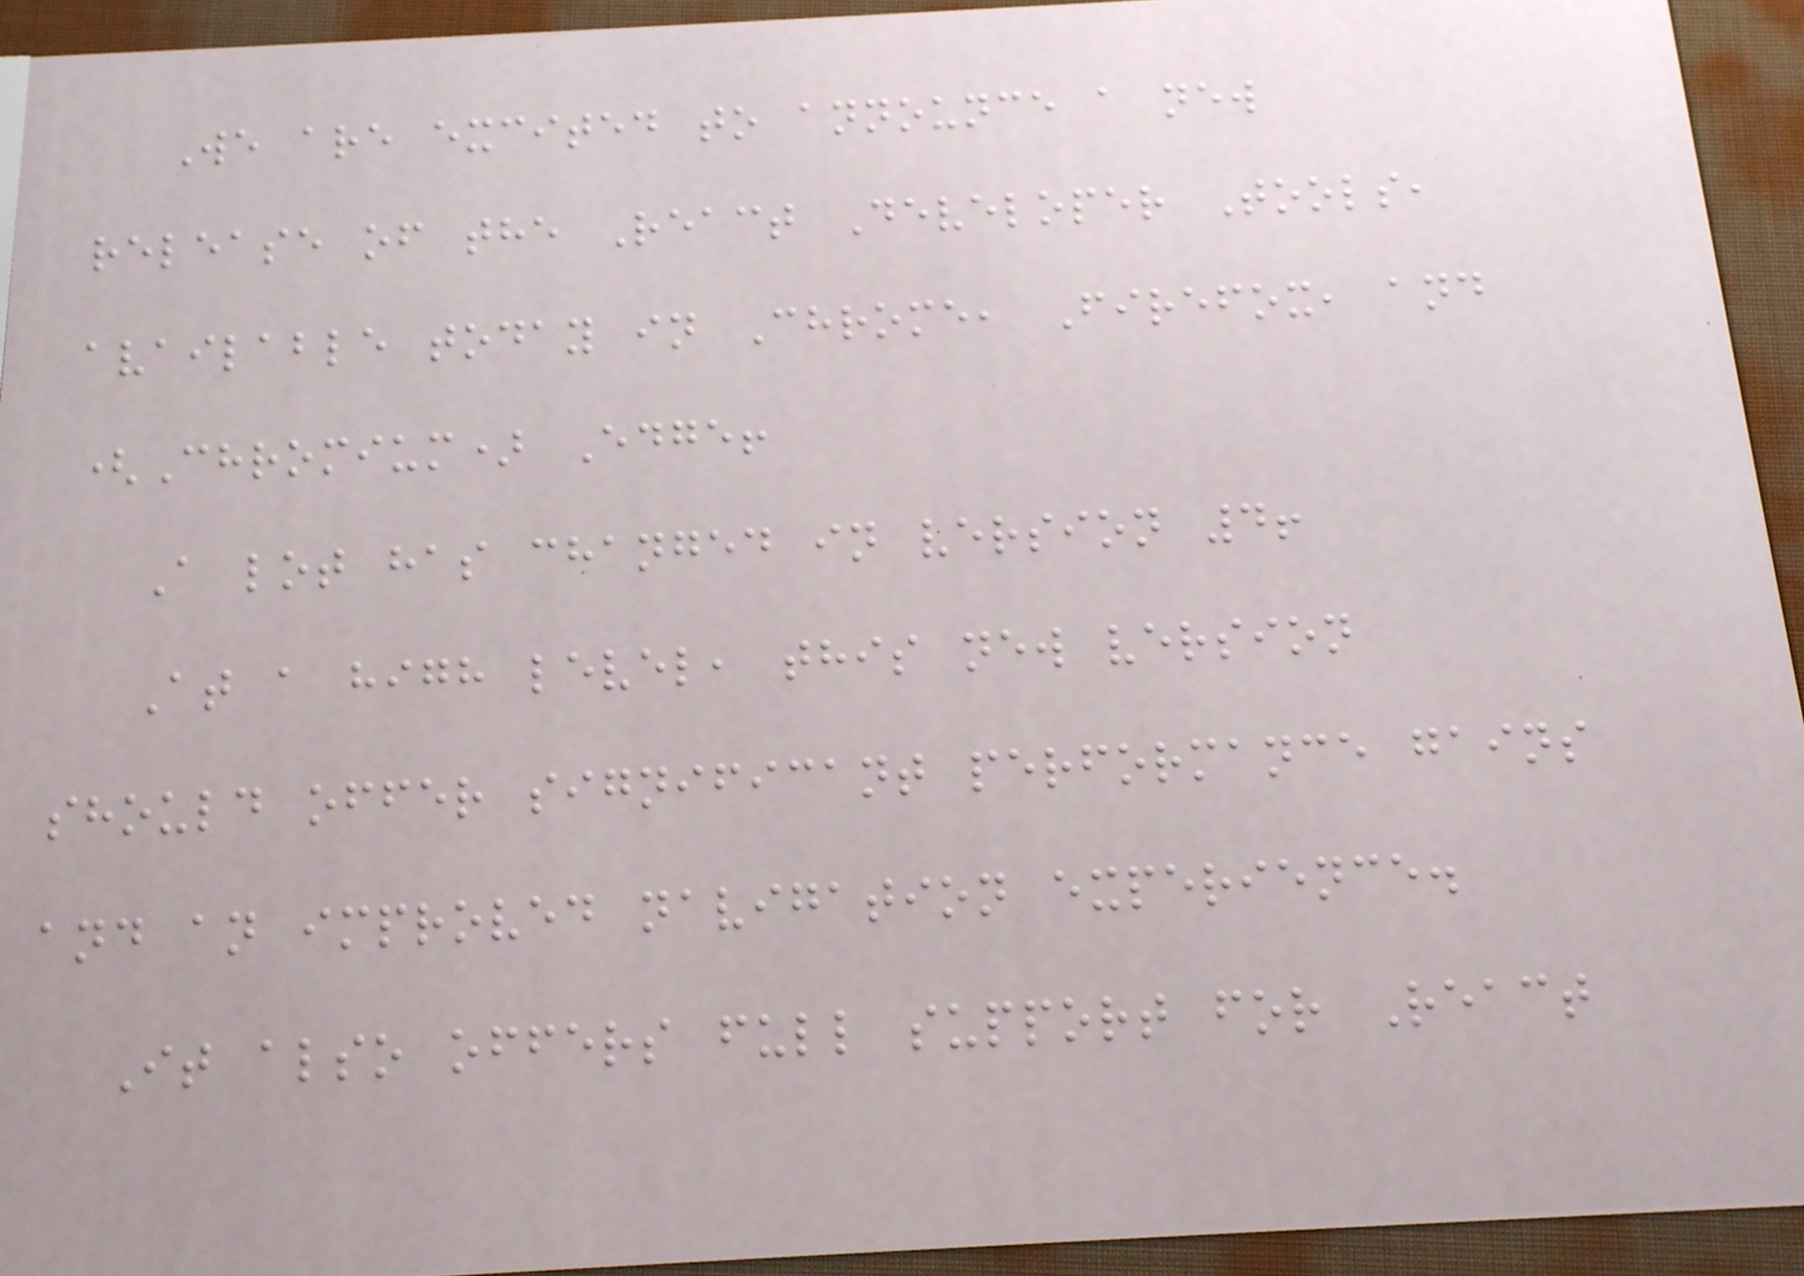We are excited to announce a new
release of the React Developer Tools,
available today in Chrome, Firefox, and
(Chromium) Edge!
A lot has changed in version 4!
At a high level, this new version
should offer significant performance gains
and an improved navigation experience.
It also offers full support for React
